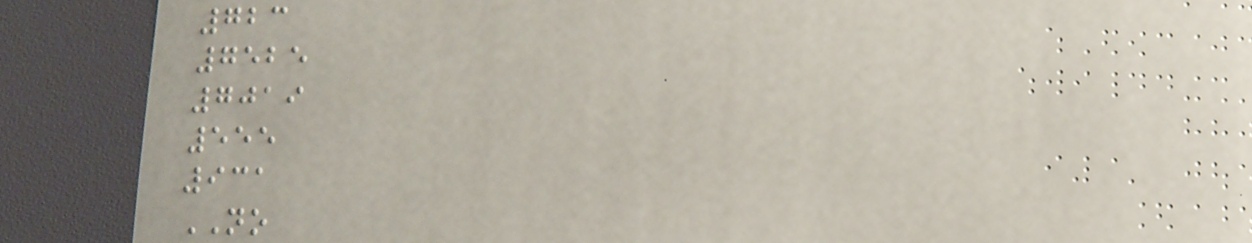723
7525
7019
555
931
NO
